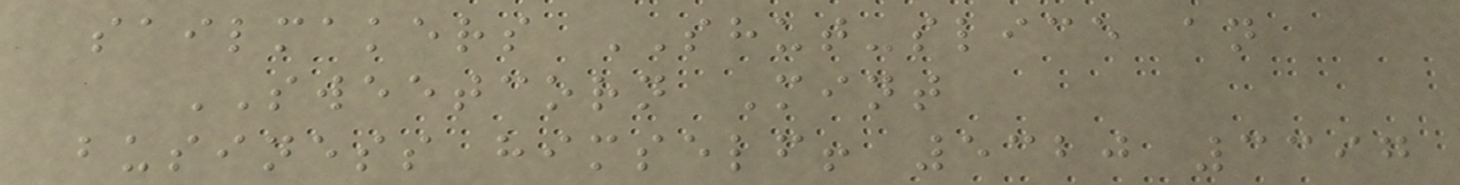sailmakers SHUT-slice an
SWEETCORN Mint
business himself! 5320 3397
